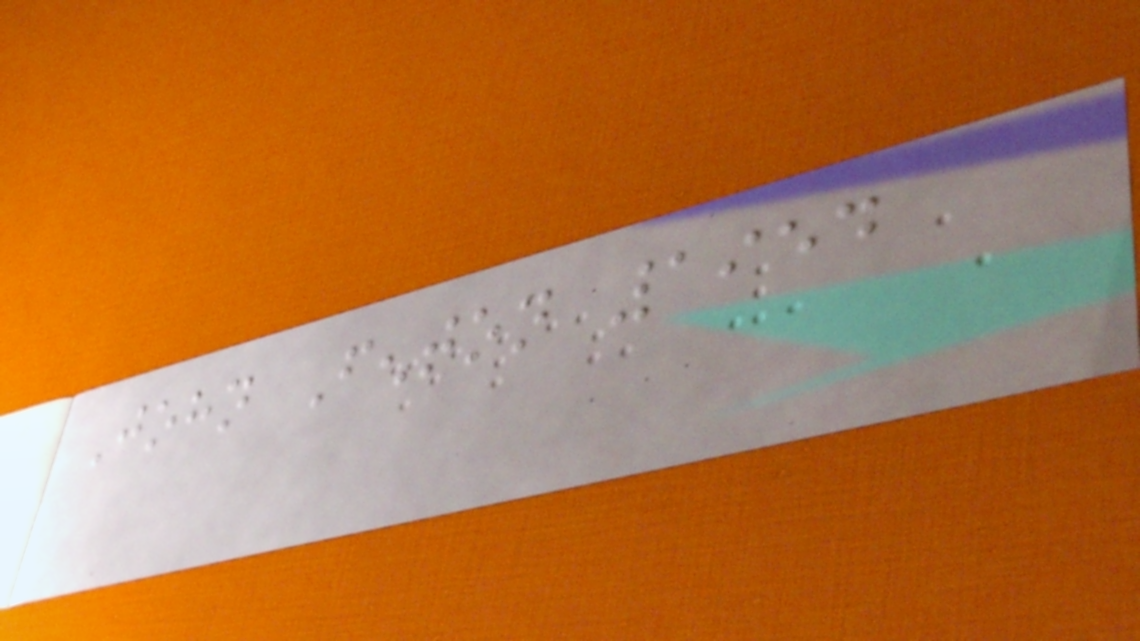John Fenton 1954
